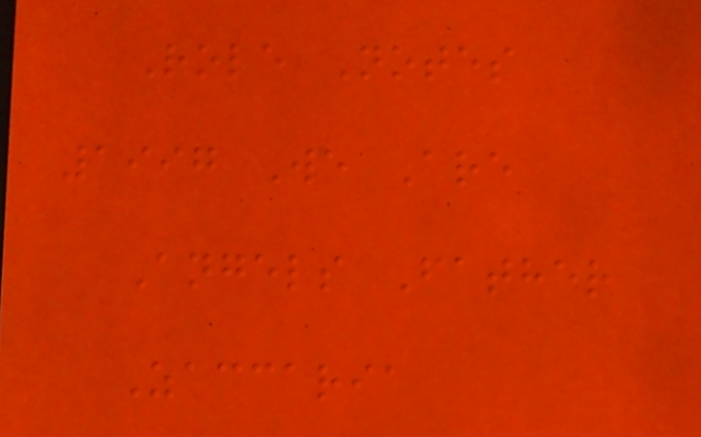Role Notes
1997 We Are
Angels Father
Zaccaria
